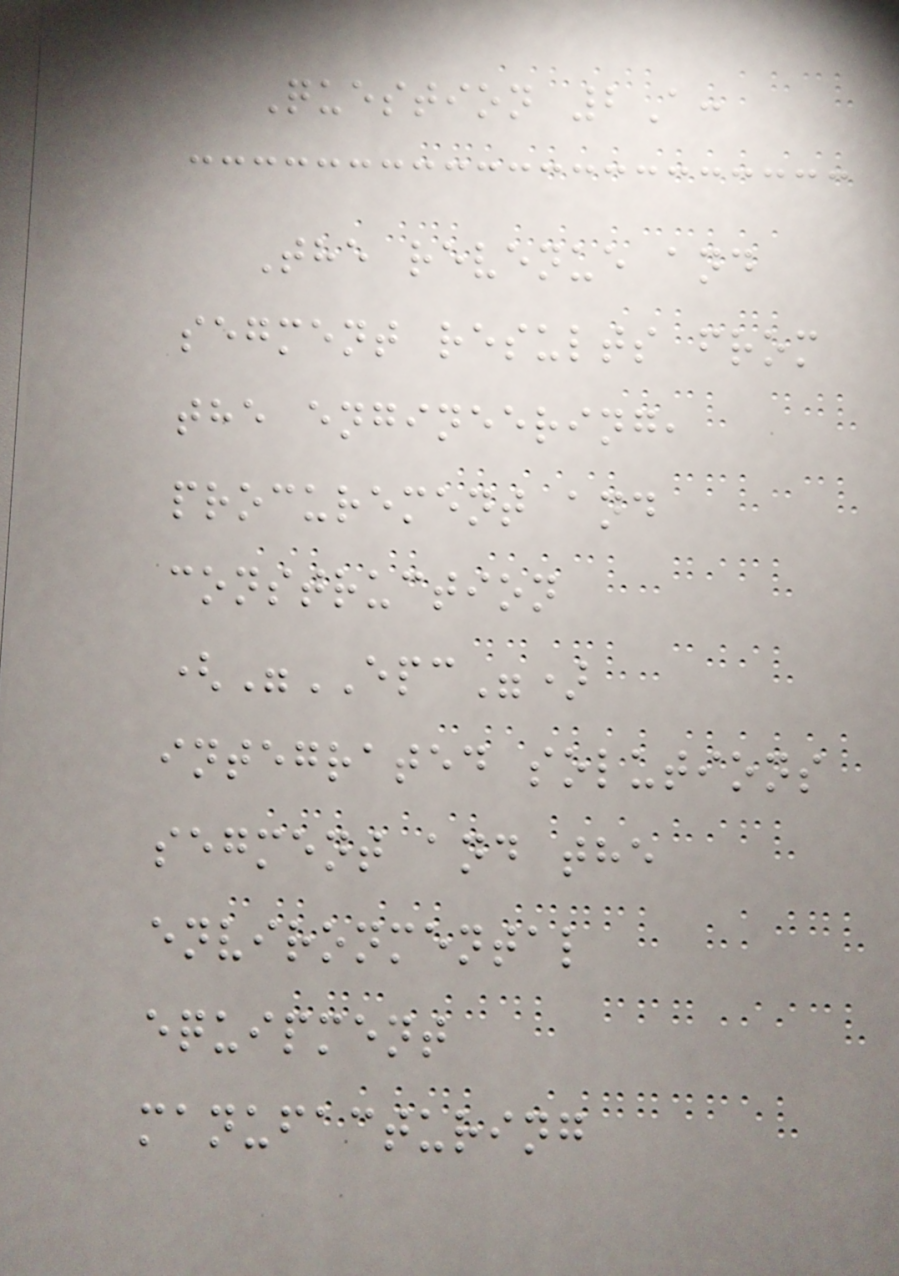Question 2A:
The revenue and
segment results from
the engineering,
procurement and
construction
("EPC")
integrated solutions
segment and the
environmental
equipment
manufacturing
